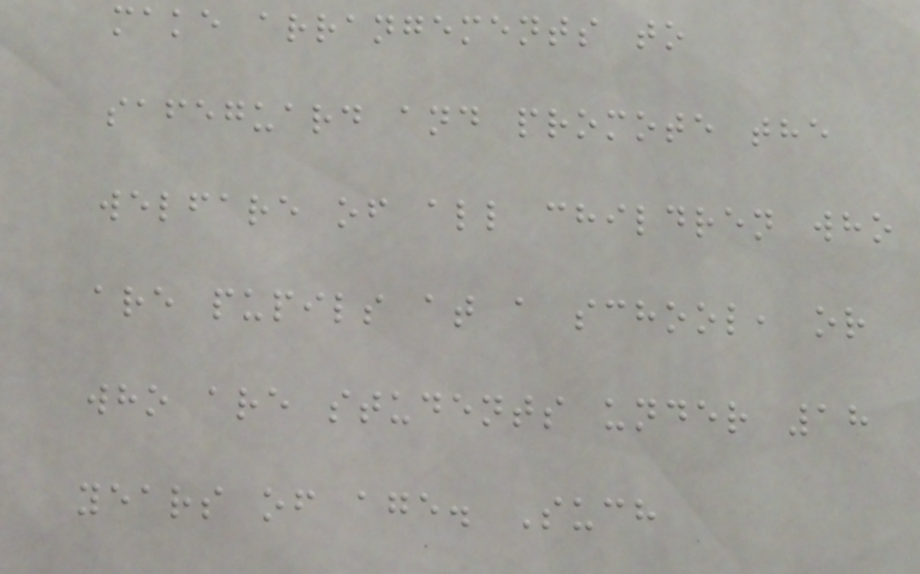make arrangements to
safeguard and promote the
welfare of all children who
are pupils at a school, or
who are students under 18
years of age. Such
